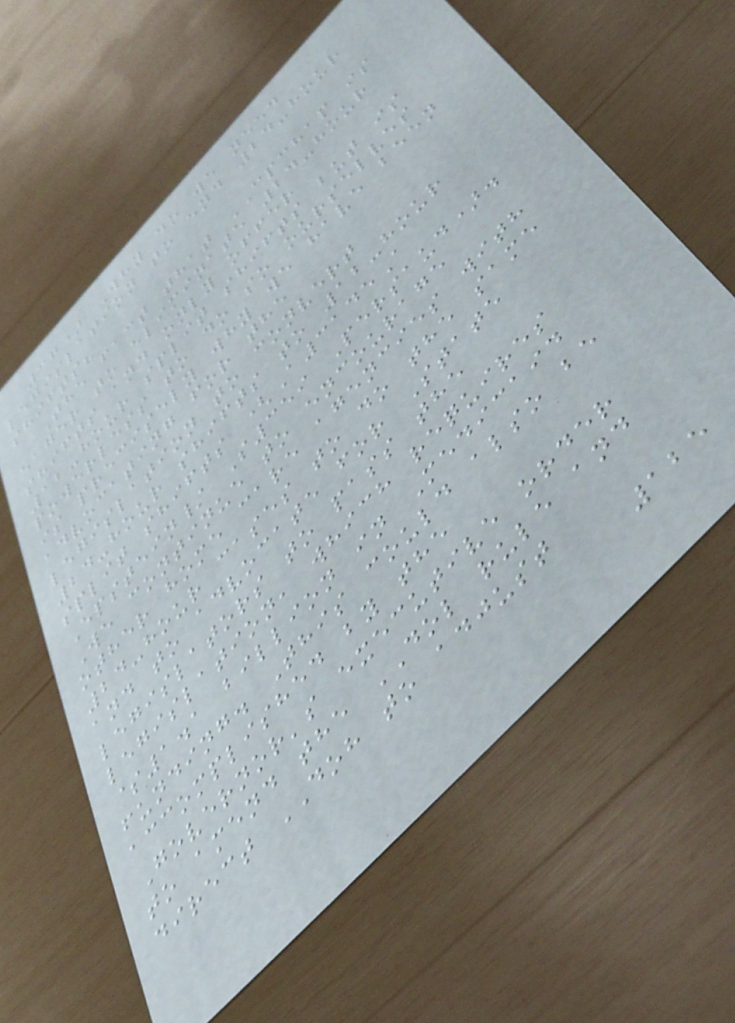37) Why do we need
legislation to end 24-hour
shifts?
The fact that CPCHAP is
eager to eliminate 24-hour
shifts and only offer
12-hour split shifts but is
powerless to do so ourselves
is precisely why we have been
advocating for the
legislation to convert
24-hour shifts to 12-hour
split shifts (A3145A
Epstein/ S359 Persaud).
We continue to encourage
other home care agencies with
24-hour cases to do the same
and to advocate for State
legislators to pass the
legislation, which requires
$1.1 billion in Medicaid
funding. This could also be
accomplished by the
Governor's executive order
to amend the DOL rule and
direct DOH to adjust
125
